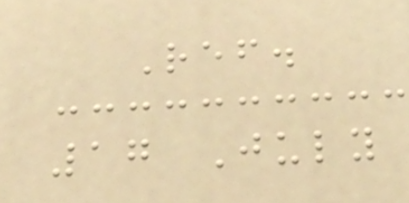Ref.
17 July
